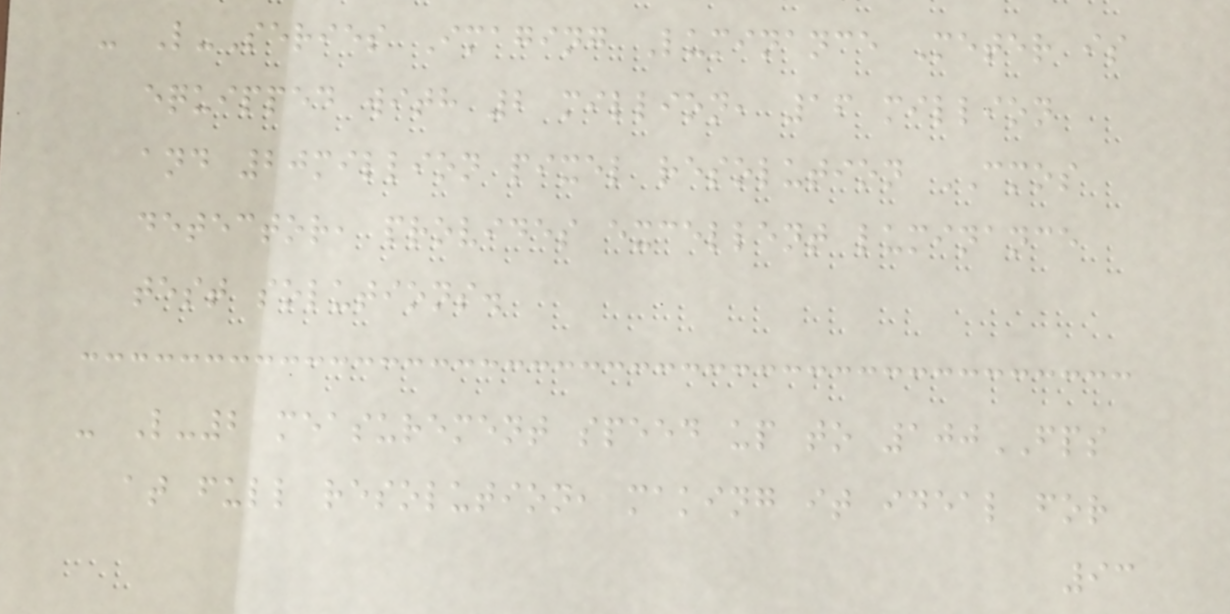- L-Series Imaging Luminance Meter is
equipped with 2 million, 16 million
and 20million pixel resolution CMOS
detector, provides excellent luminance
test solutions.
- L-2 measurement speed up to 100FPS
at full resolution, making it ideal for
93
